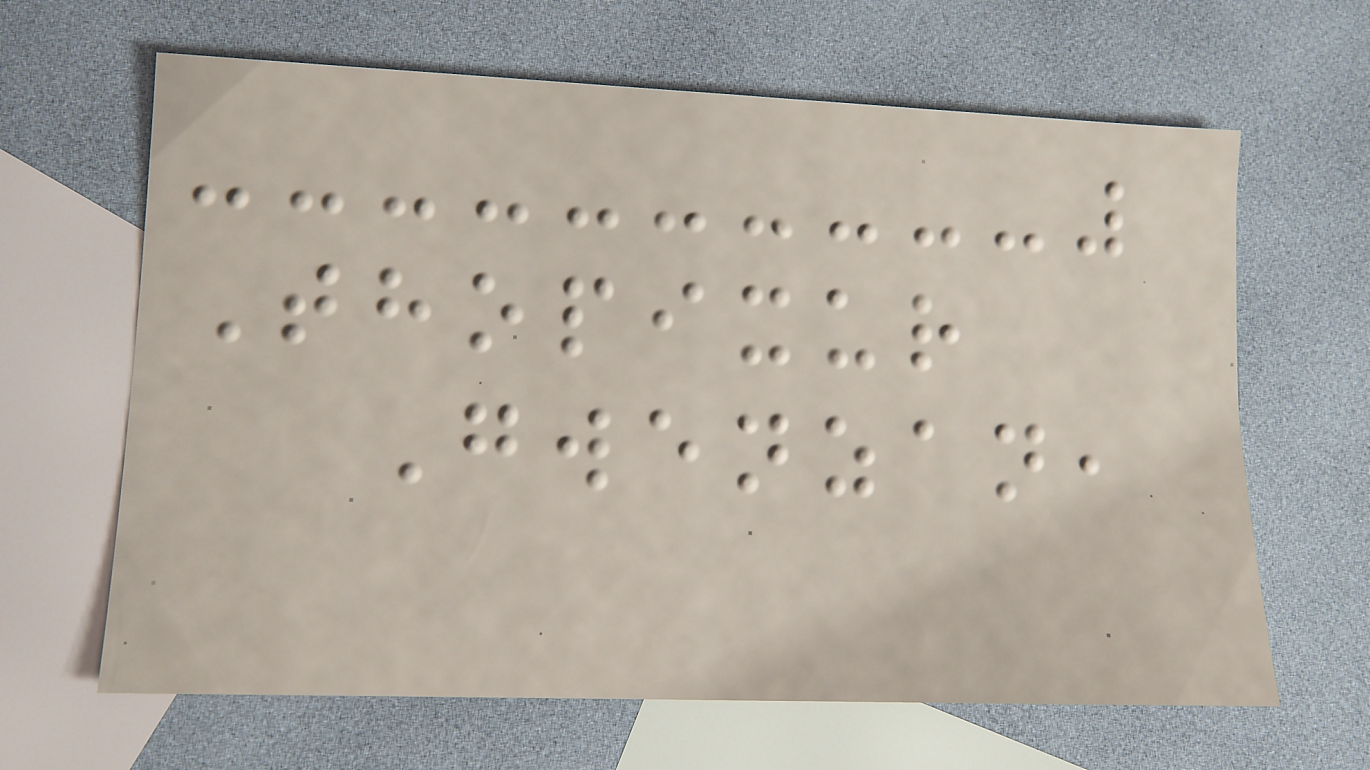Thopixur
Gwenzan,
